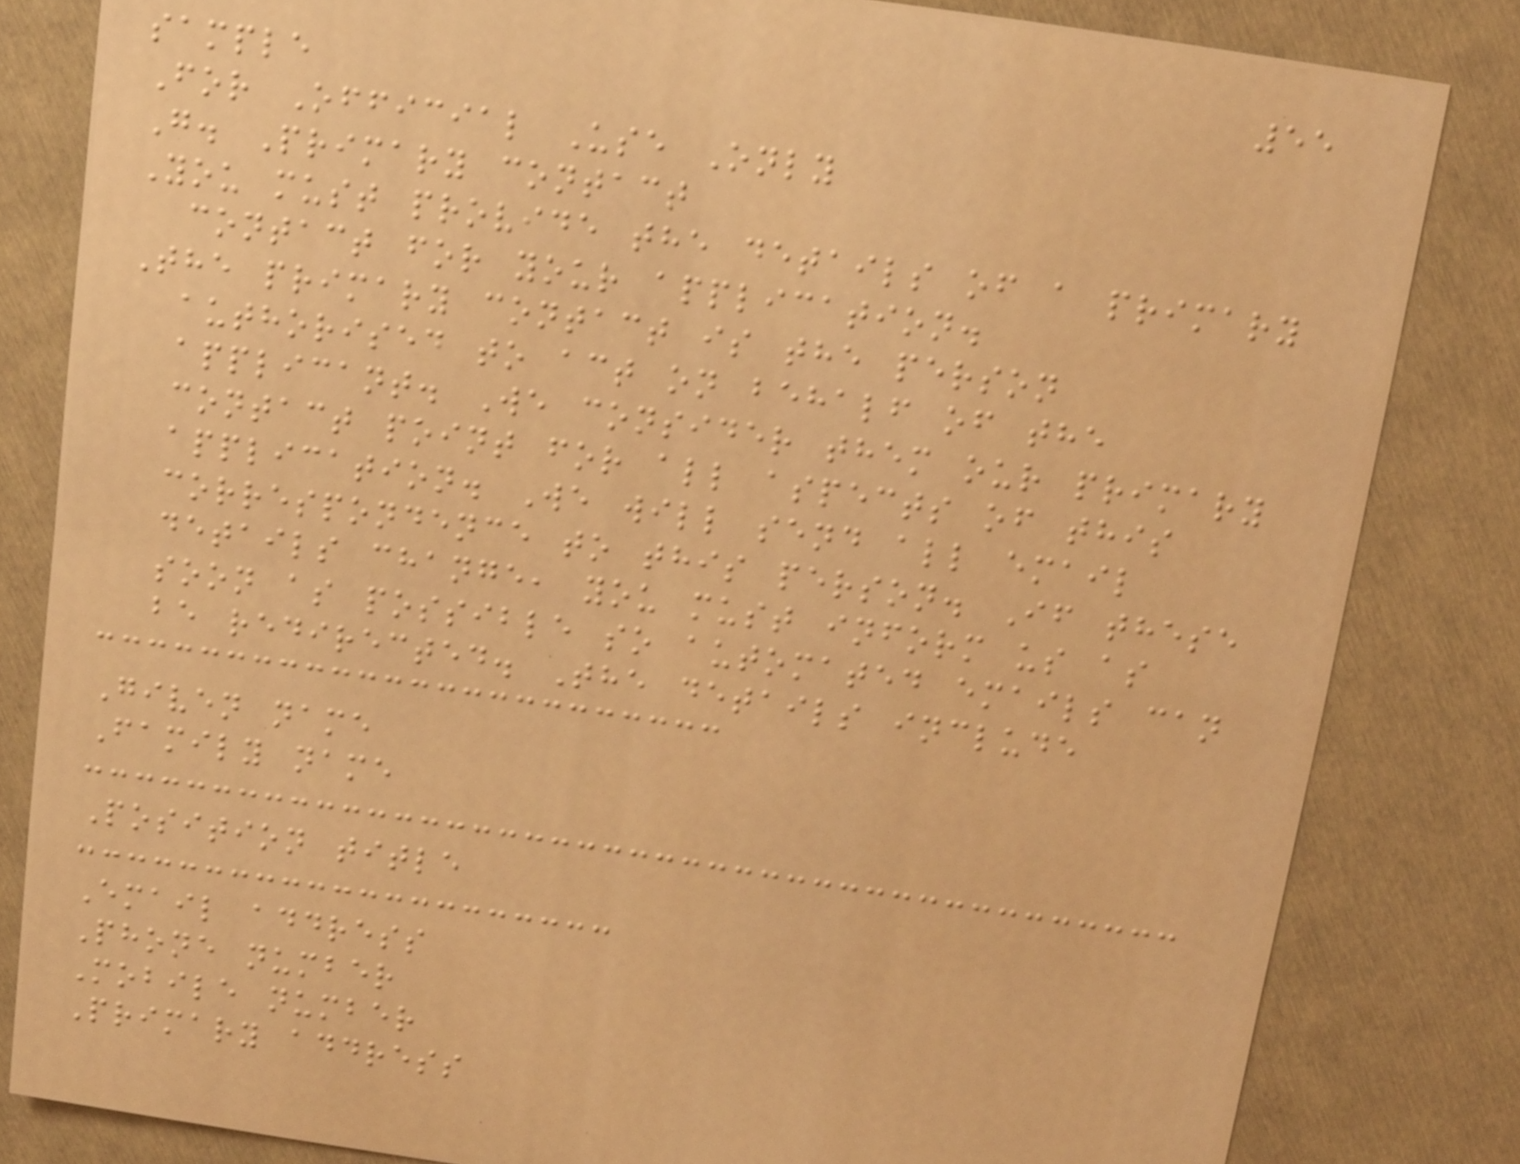55
sample
For Official Use Only
G. Primary contact
You must provide the details of a primary
contact for your application.
The primary contact is the person
authorised to act on behalf of the
applicant. We consider them our primary
contact point for all aspects of this
application. We will send all email
correspondence to this person. If these
details change, you must inform us as
soon as possible so automated emails can
be redirected. The details include
Given name
Family name
Position title
Email address
Phone number
Mobile number
Primary address
